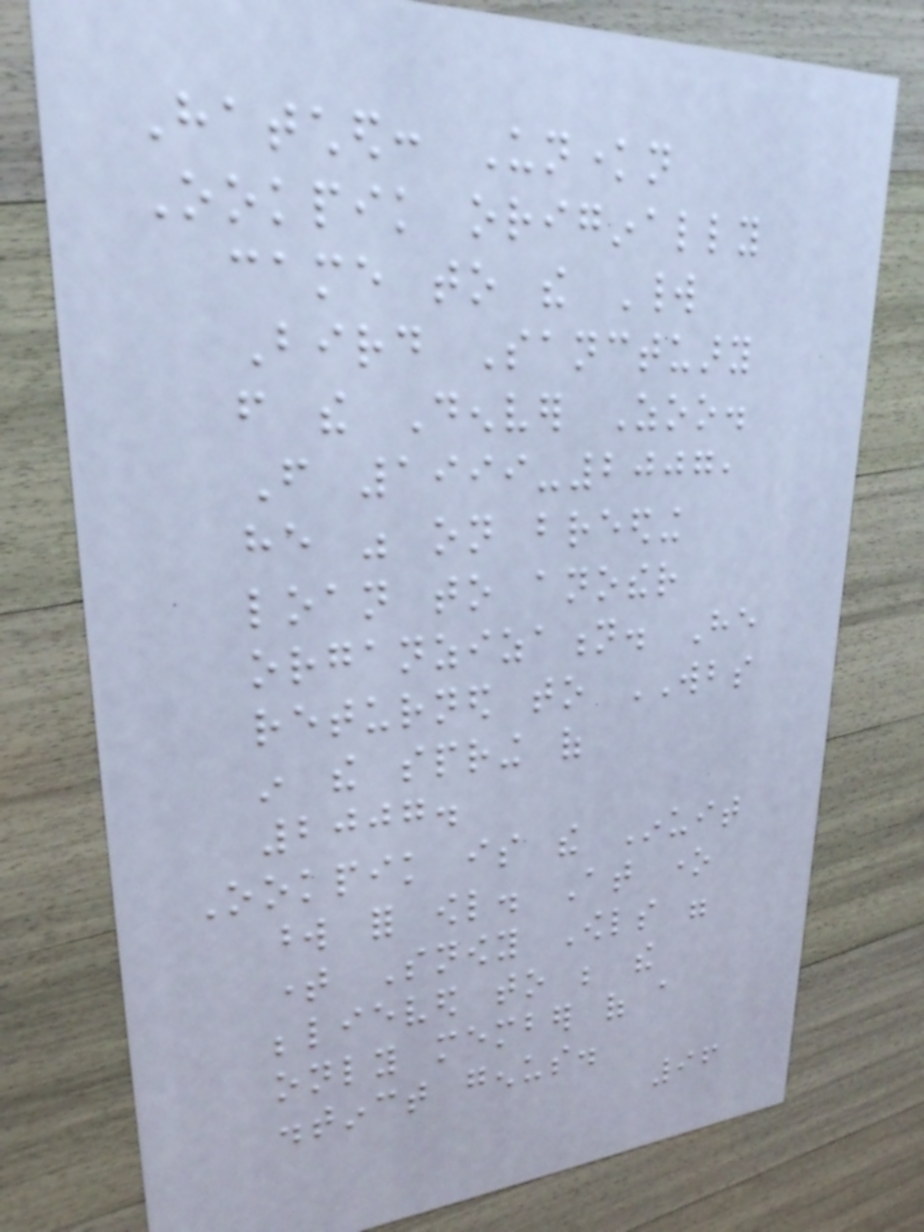Hatched: Unknown
Ookpik originally
came to the World
Bird Sanctuary
from the Denver Zoo.
From 1999-2007,
he was on breeding
loan to another
organzization. He
returned to WBS
in the spring of
2007.
Ookpik is the Inuit
word for owl. At one
time Snowy Owls were
believed to be the
only member of a
distinct genus.
96
